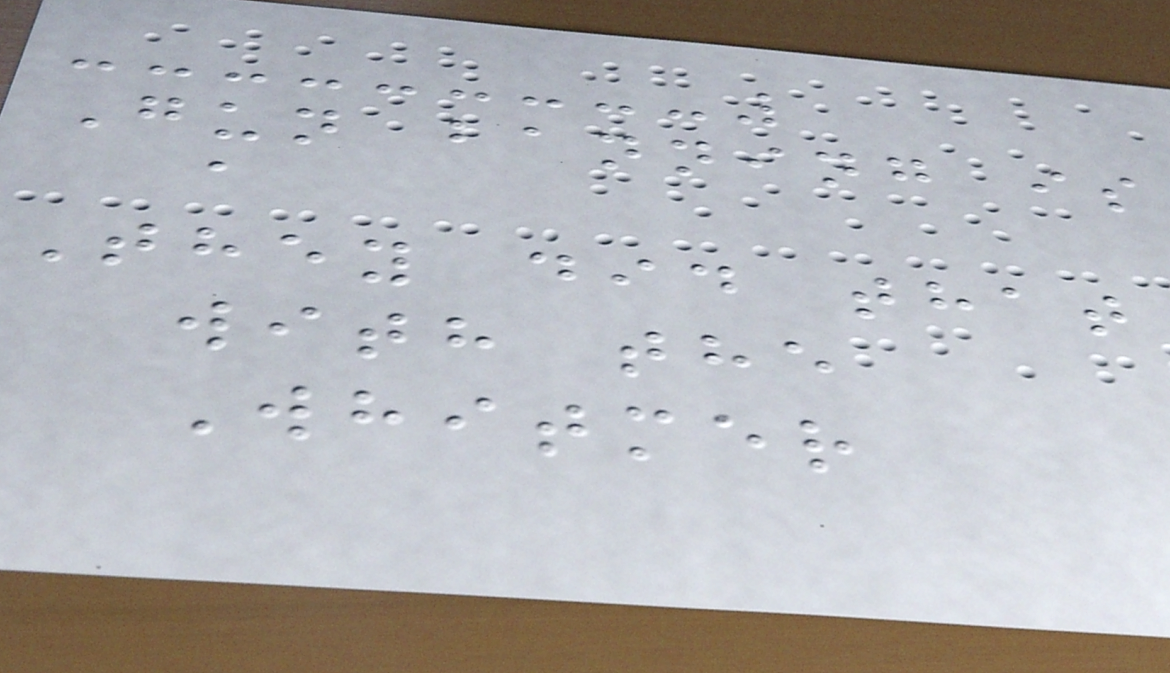Gun banning is
a
They did that
with the
Whitmer
